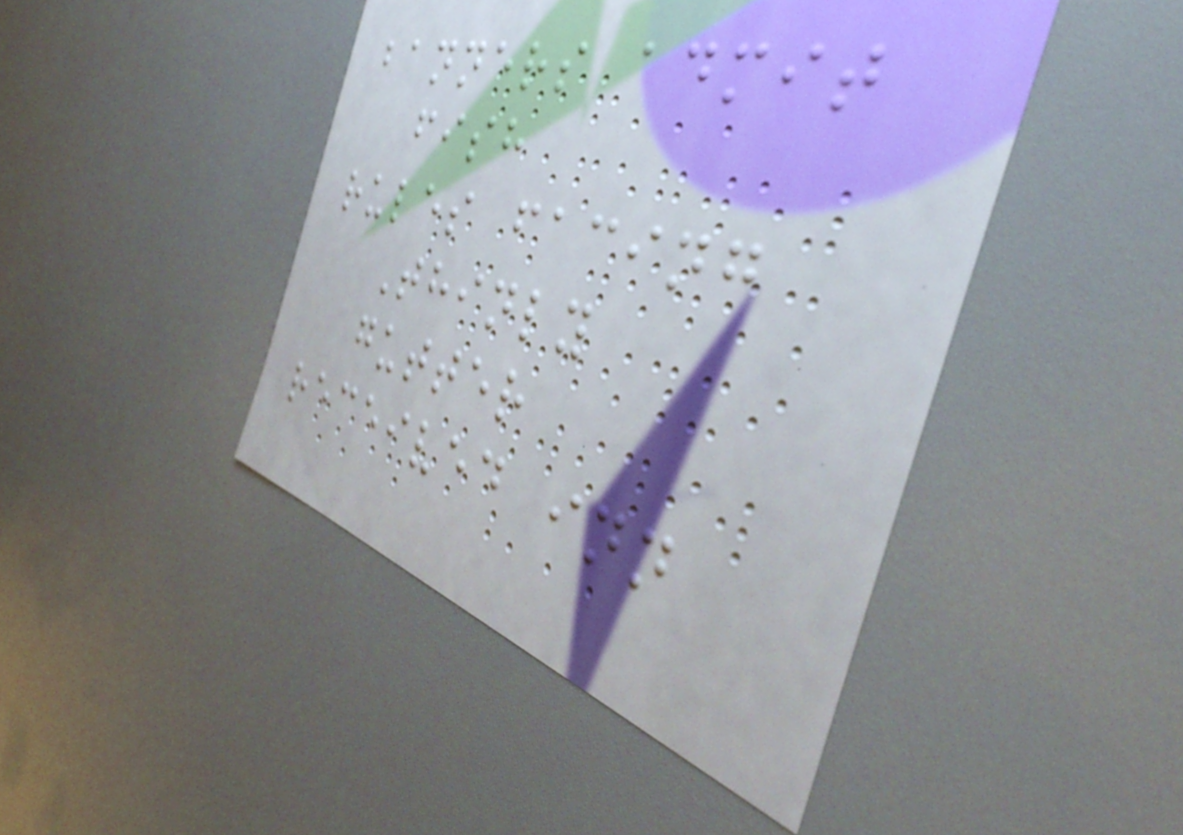banners admit
fish
rules facing
Thinly
gutter
received inn
